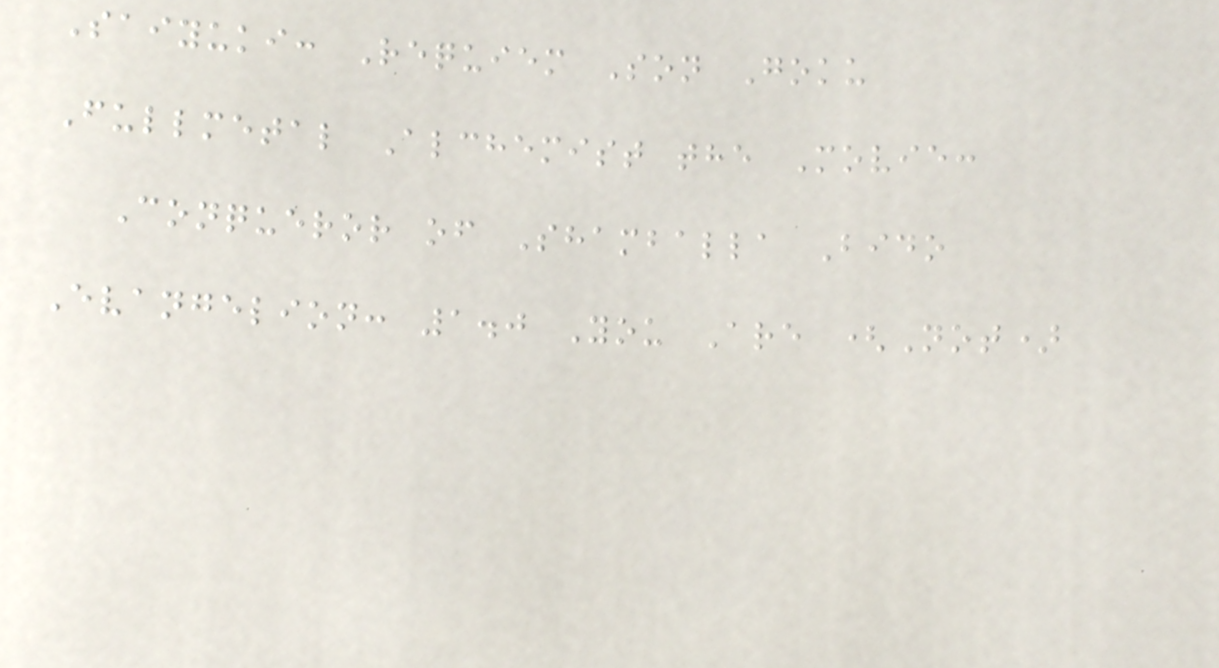Saiyuki: Requiem Son Goku
Fullmetal Alchemist the Movie:
Conqueror of Shamballa Bido
Evangelion: 1.0 You Are (Not)
